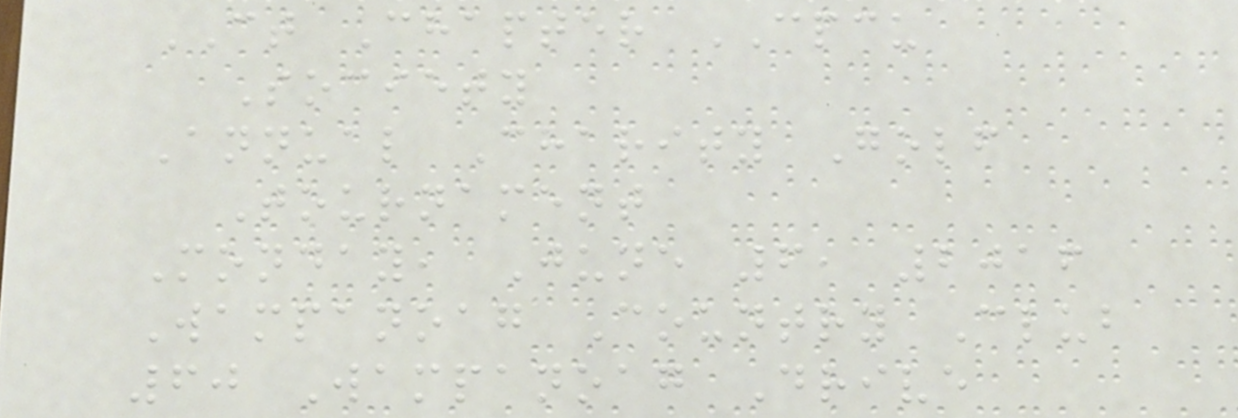CT Chapter CPCU
Society
Annual Charity Golf
Tournament
Monday, June 6, 2016
Wampanoag Country Club
60 Wampanoag Drive
